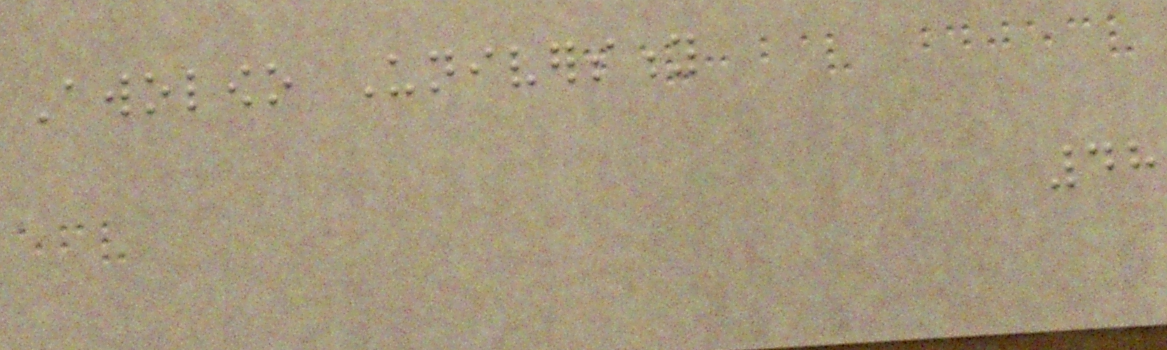Awolowo University
48
